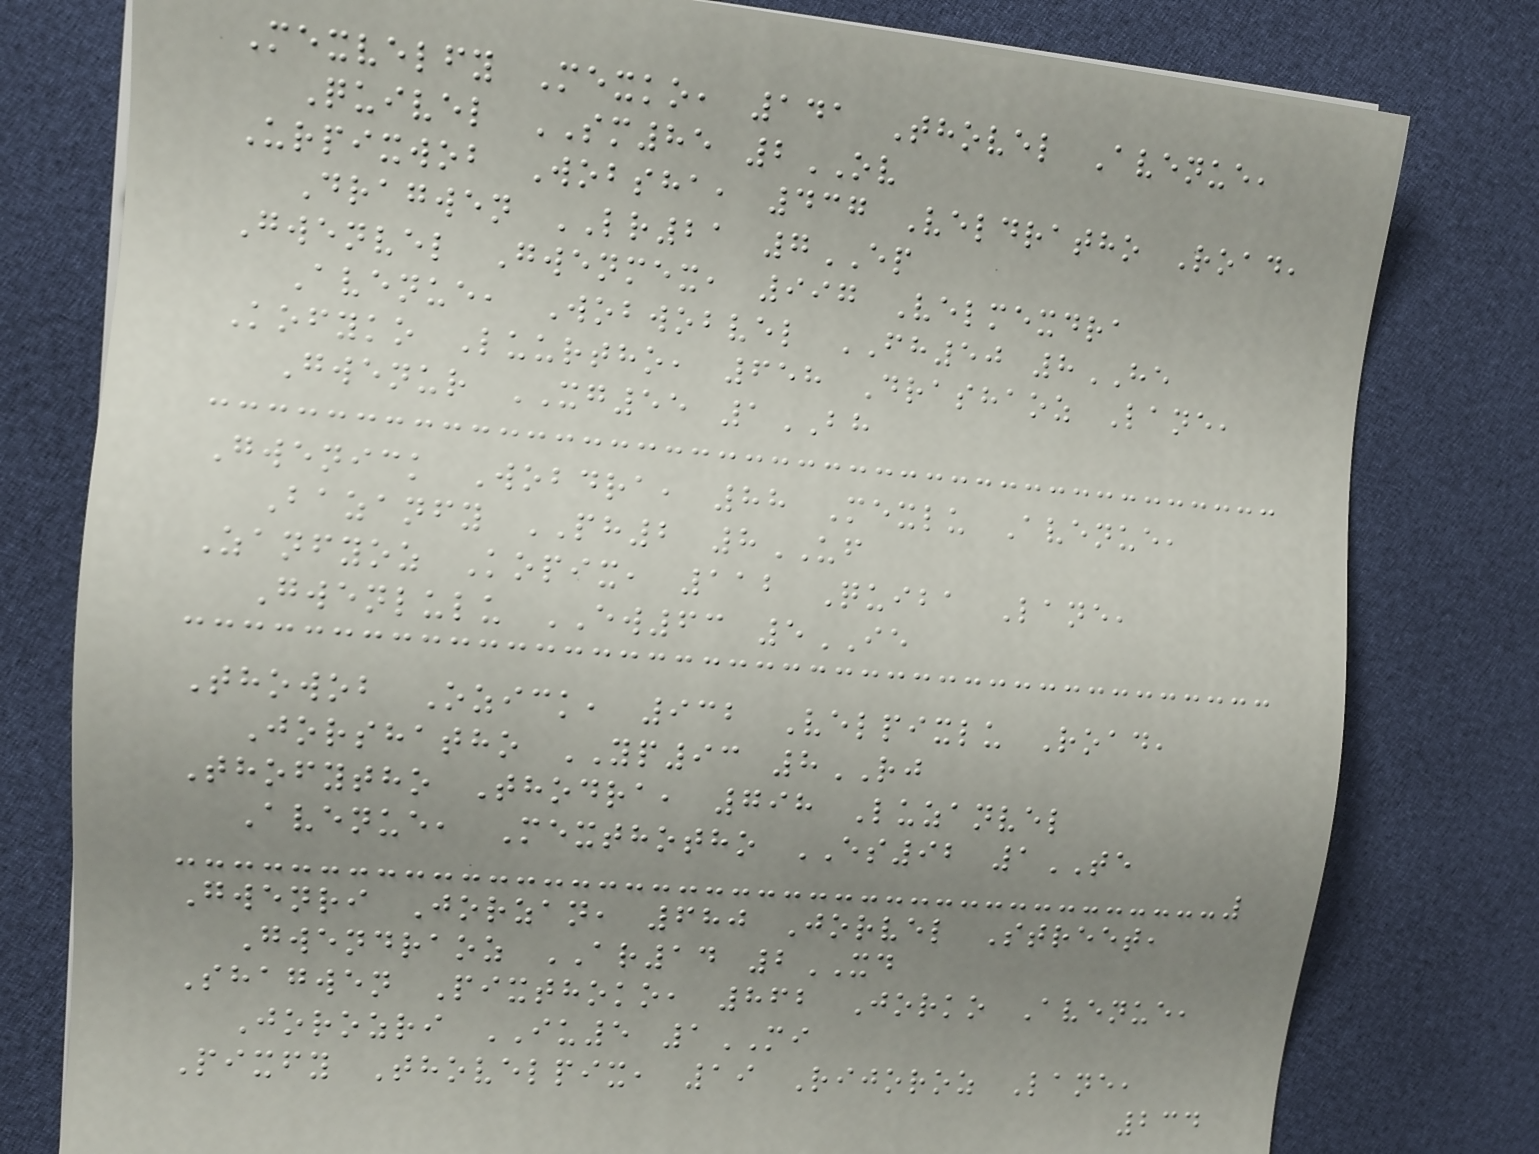Mexvelfy Mexko, 141 Thovel Avenue,
Quivel SM85 2OV
Urpixwob Wobsha, 437 Veldratho Road,
Dragwen LR21 7EP
Gwenvel Gwenmex, 997 Velmexdra
Avenue, Wobwobvel FH50 8HE
Kofyko Luurtho, 658 Drashaoz Lane,
Gwenur XG55 1BH
Gwenick Wobdra, 88 Mexlu Avenue,
Bazanfy PH2 8UF
Zanfyoz Kopix, 112 Quiba Lane,
Gwenlulu EW63 5IE
Thowob Ozick, 932 Velpixlu Road,
Jorshatho YP93 8RJ
Thofytho Thodra, 798 Luzanvel
Avenue, Mexthotho ES92 1TE
Gwenri Jorzan, 680 Jorvel Street,
Gwendraoz AR14 2XD
Shagwen Pixthoko, 862 Jorko Avenue,
Jorozri IU5 1MI
Pixfy Thovelpix, 19 Rijoroz Lane,
234
